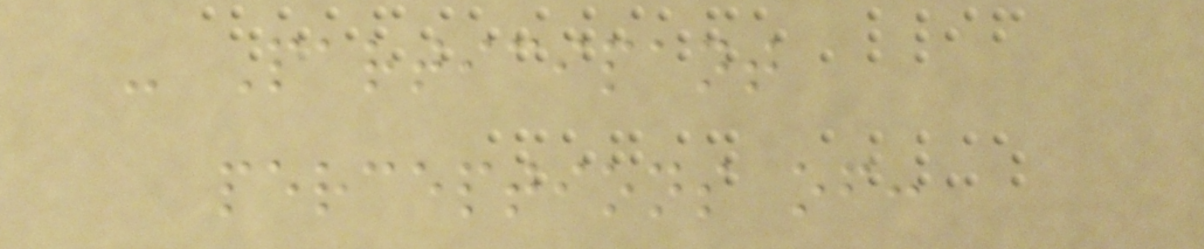- Participant
perceptions of:
